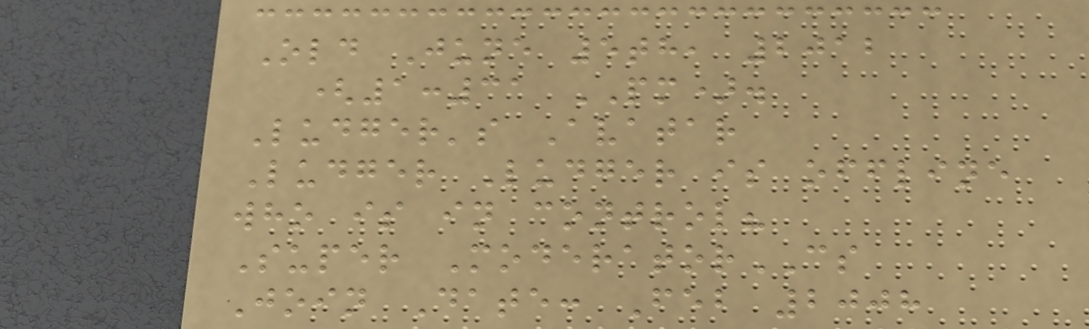Old June 5th, 2012
(1:31 PM).
Ludger's Avatar
Ludger Ludger is offline
who is in control?
Super ModeratorCS
Join Date: Feb 2008
